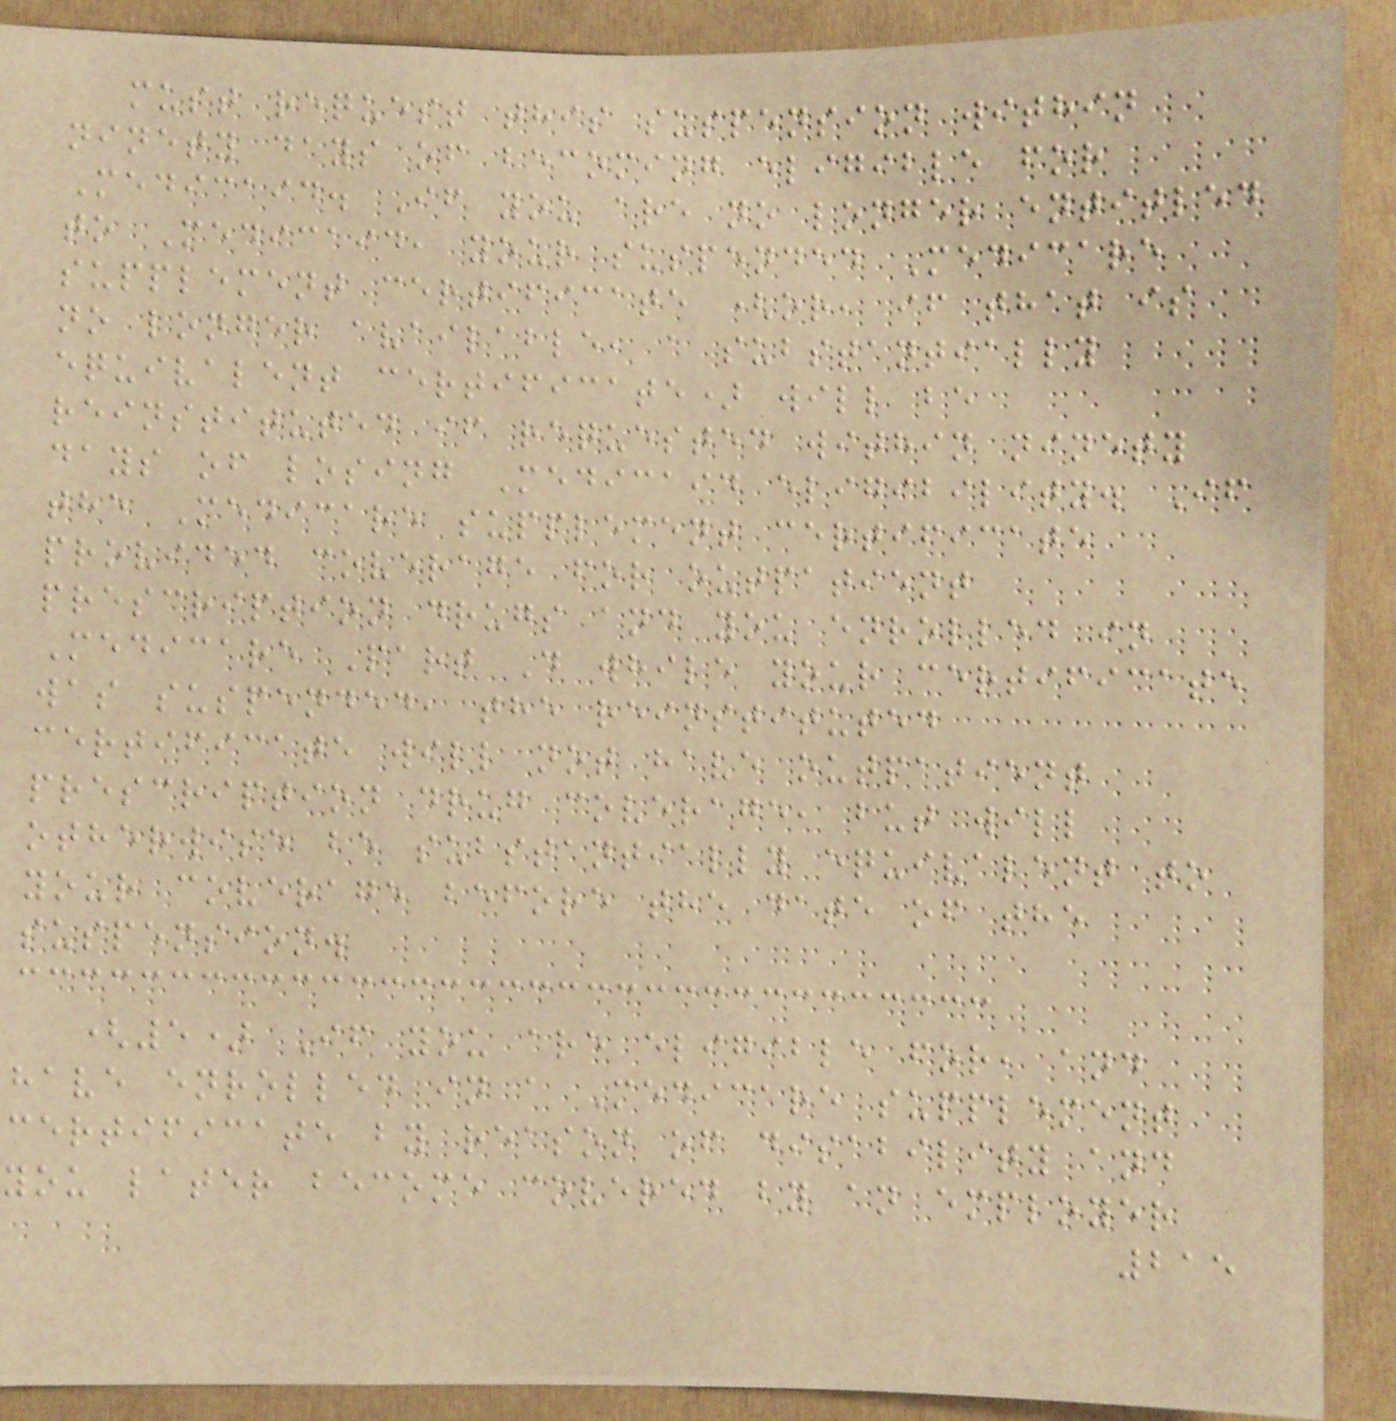must request this suspension within
ninety days of becoming eligible for
Medicaid. If you are no longer entitled
to Medicaid, your suspended Medicare
supplement certificate (or, if that is
no longer available, a substantially
equivalent certificate) will be
reinstituted if requested within ninety
days of losing Medicaid eligibility. If
the Medicare supplement certificate
provided coverage for outpatient
prescription drugs and you enrolled in
Medicare Part D while your certificate
was suspended, the reinstituted
certificate will not have outpatient
prescription drug coverage, but will
otherwise be substantially equivalent to
your coverage before the date of the
suspension.
(5) If you are eligible for, and
have enrolled in a Medicare supplement
certificate by reason of disability and
you later become covered by an employer
215
